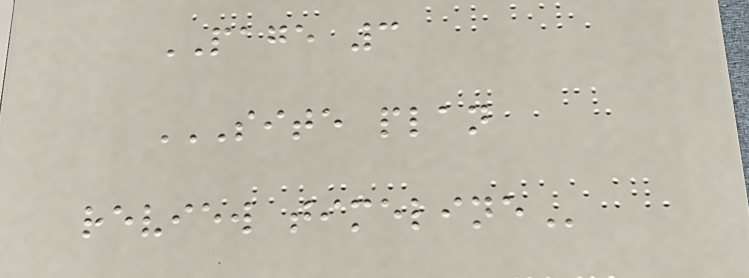PAGE 3
SITE PLAN
REVIEW TIMELINE
